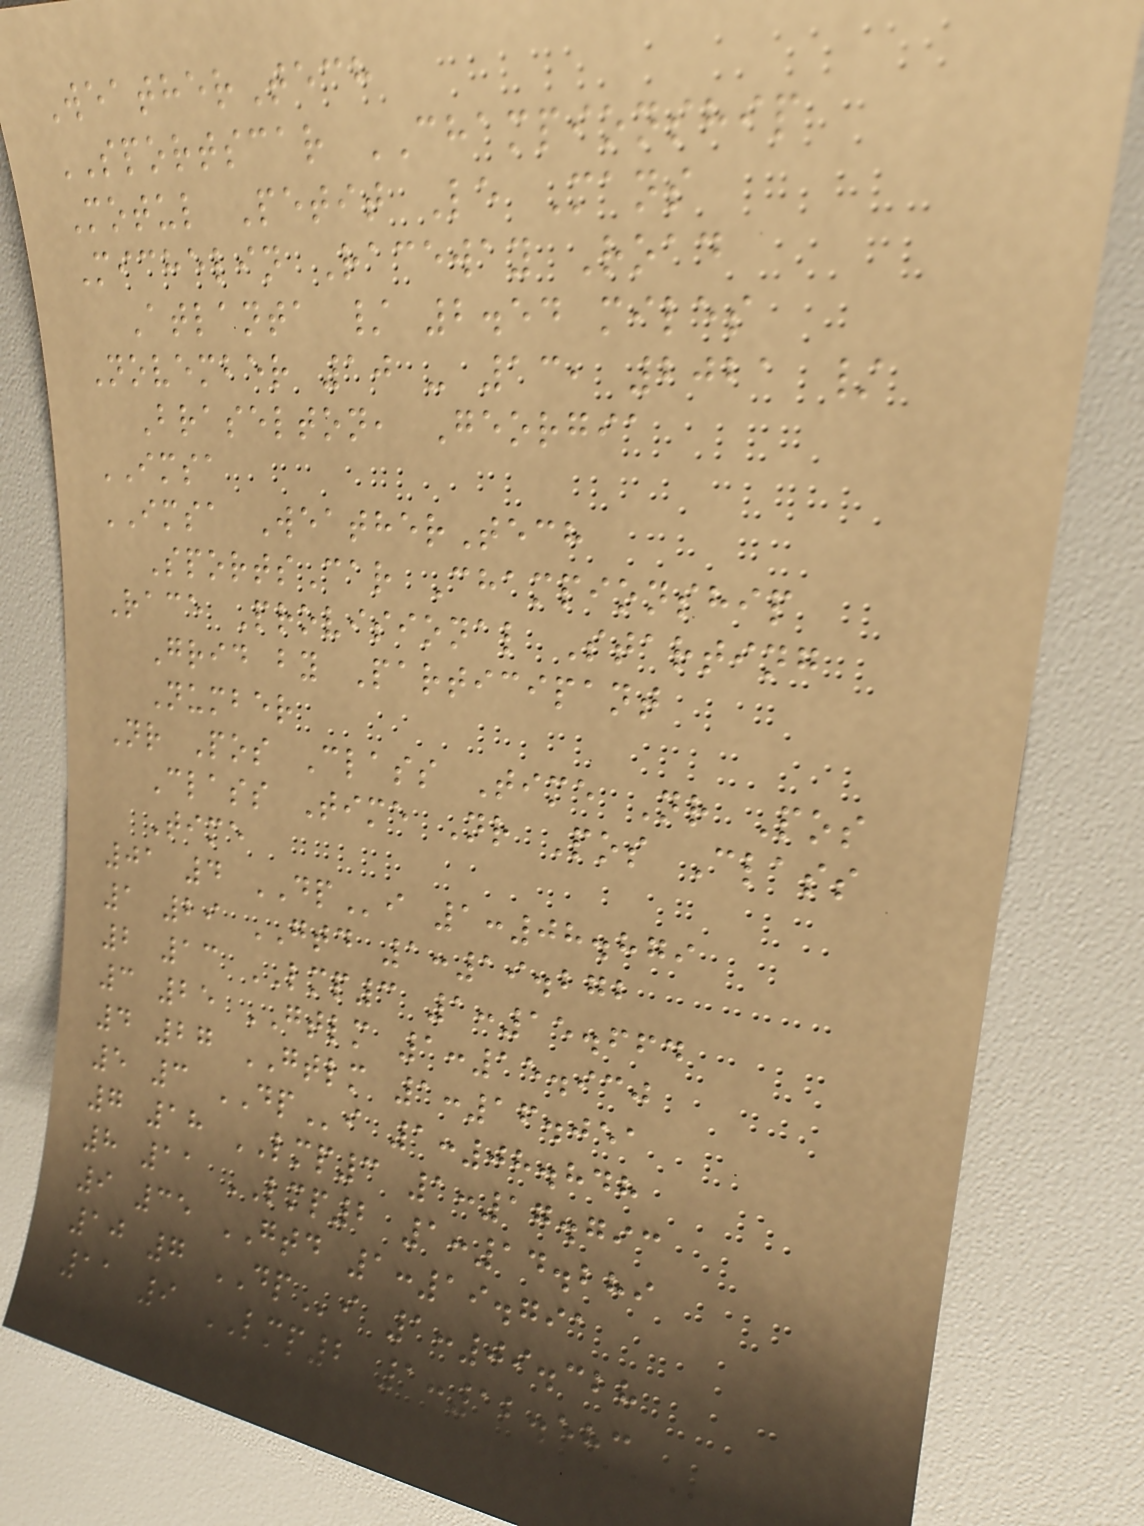WeatherTech
SPORTSCAR CHAMPIONSHIP
Motul Petit Le Mans
Michelin Raceway Road
Atlanta / 2.54 miles
November 10 - 13, 2021 /
Braselton, Georgia
IMSA
IMSA WeatherTech
SportsCar Championship
Race Provisional Starting
Grid by Participant
Number
Nr Pos Class Time Nr Pos
Class Time Nr Pos Class
Time
01 4 DPi 1:08.879
1 29 GTD 1:19.272
2 13 LMP3 1:15.664
3 25 GTLM 1:15.930
4 27 GTLM 1:16.051
5 3 DPi 1:08.848
7 18 LMP3 1:17.793
8 11 LMP2 1:14.289
9 35 GTD 1:19.791
10 7 DPi 1:09.328
11 9 LMP2 1:12.583
